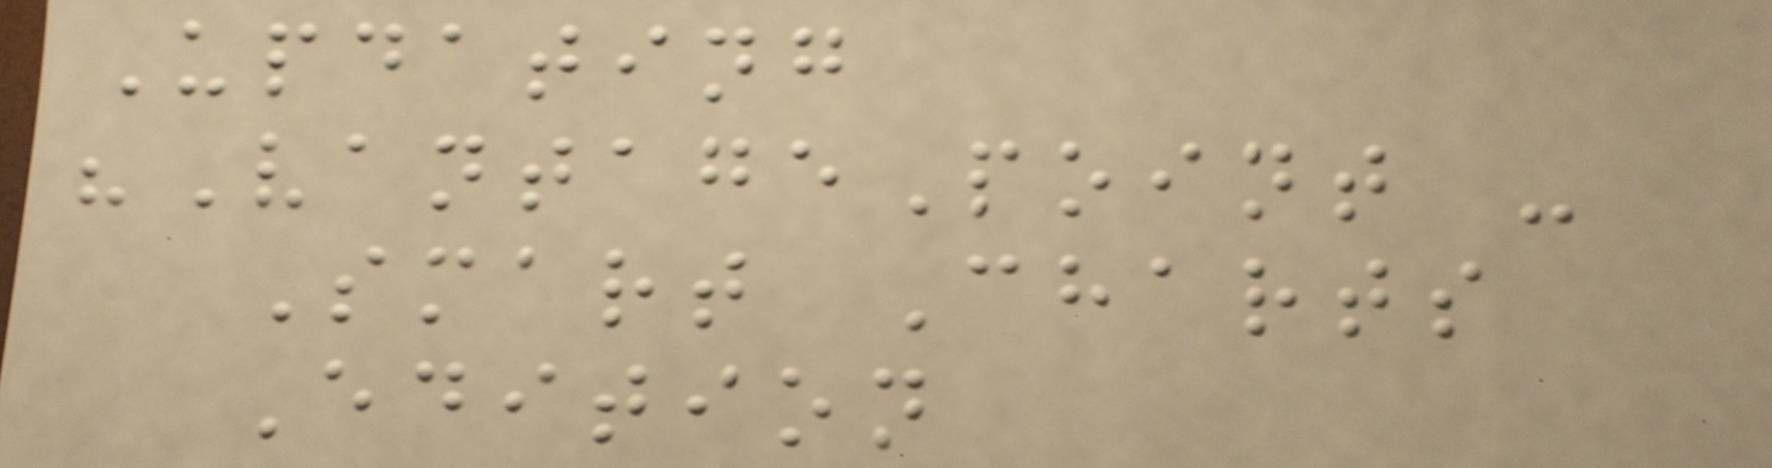Updating
"VantagePoint -
Smart Charts
Edition
